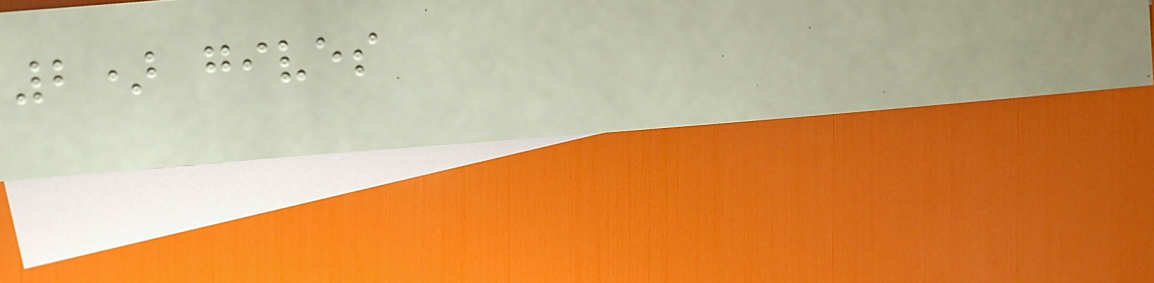2) gives
